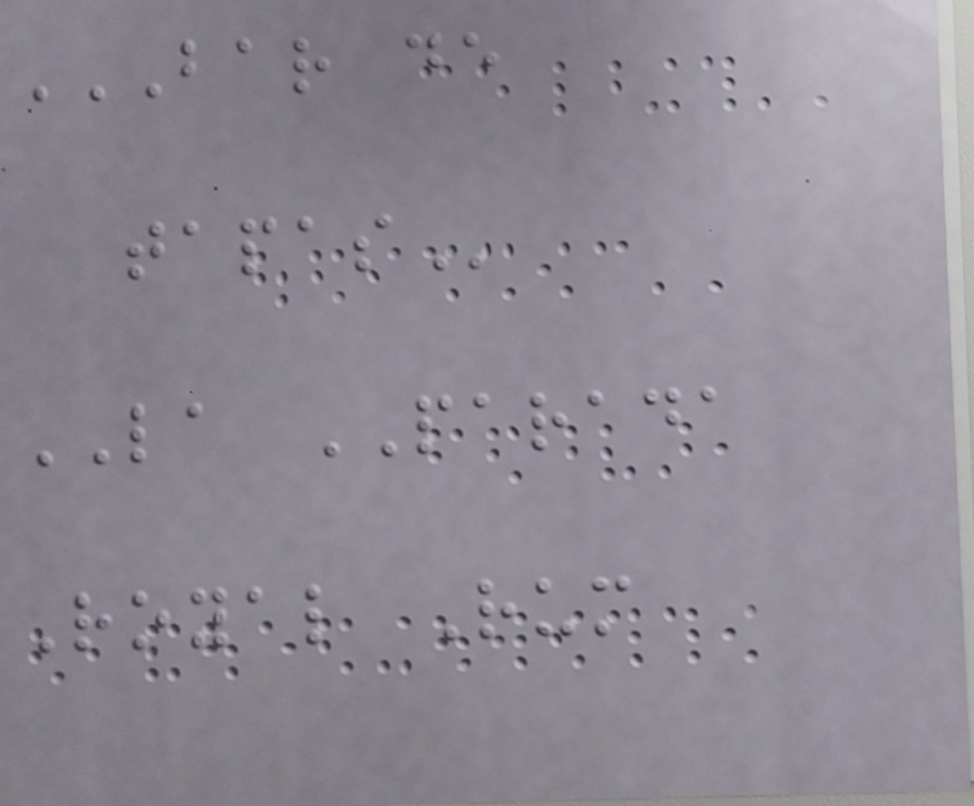BAR DE
TAPAS
LA PARADA
Royal Rum
